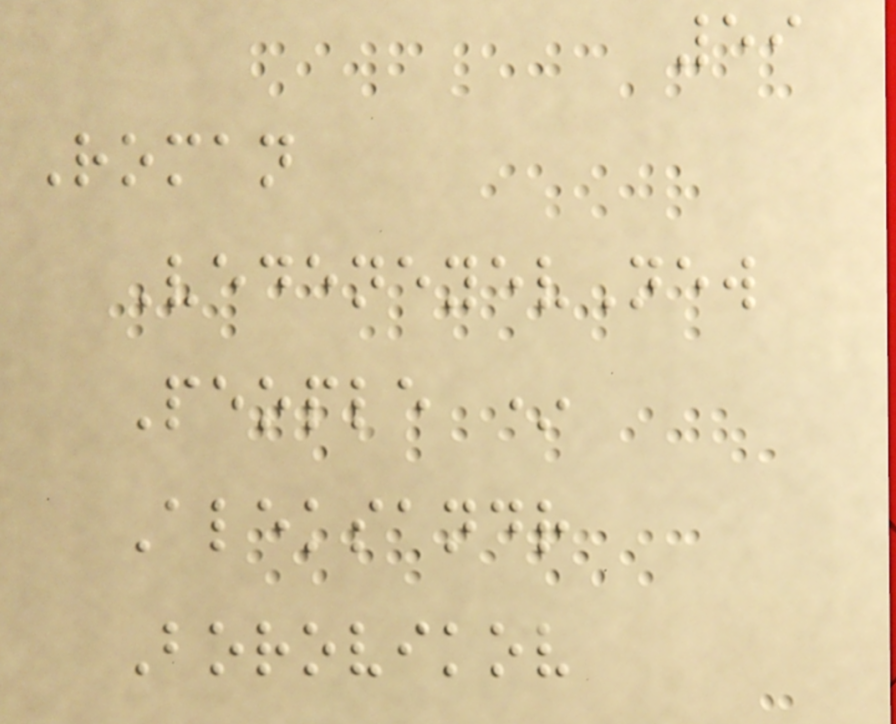59
Roman
VedeneyevNew
People *
Aleksandr
Borovikov
